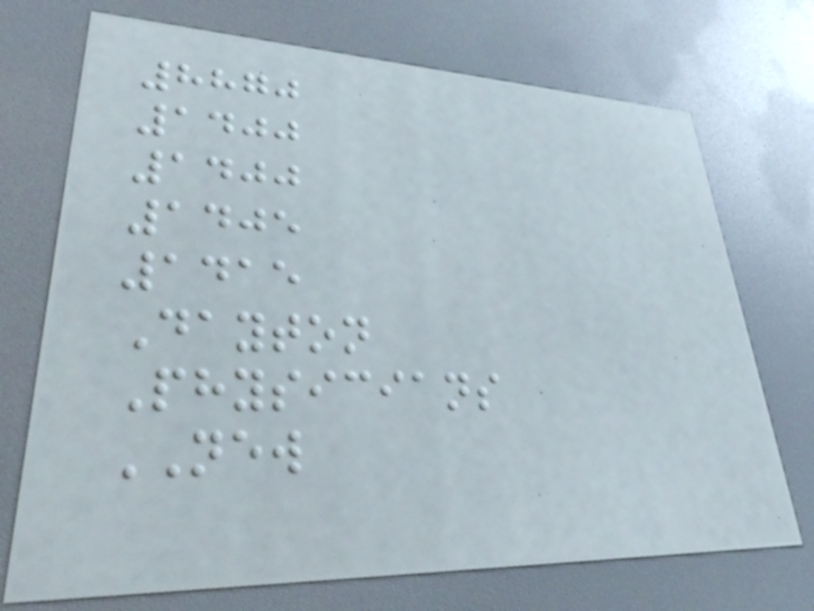8870
1400
1400
1405
1415
Dayton
Physicians
NEW
